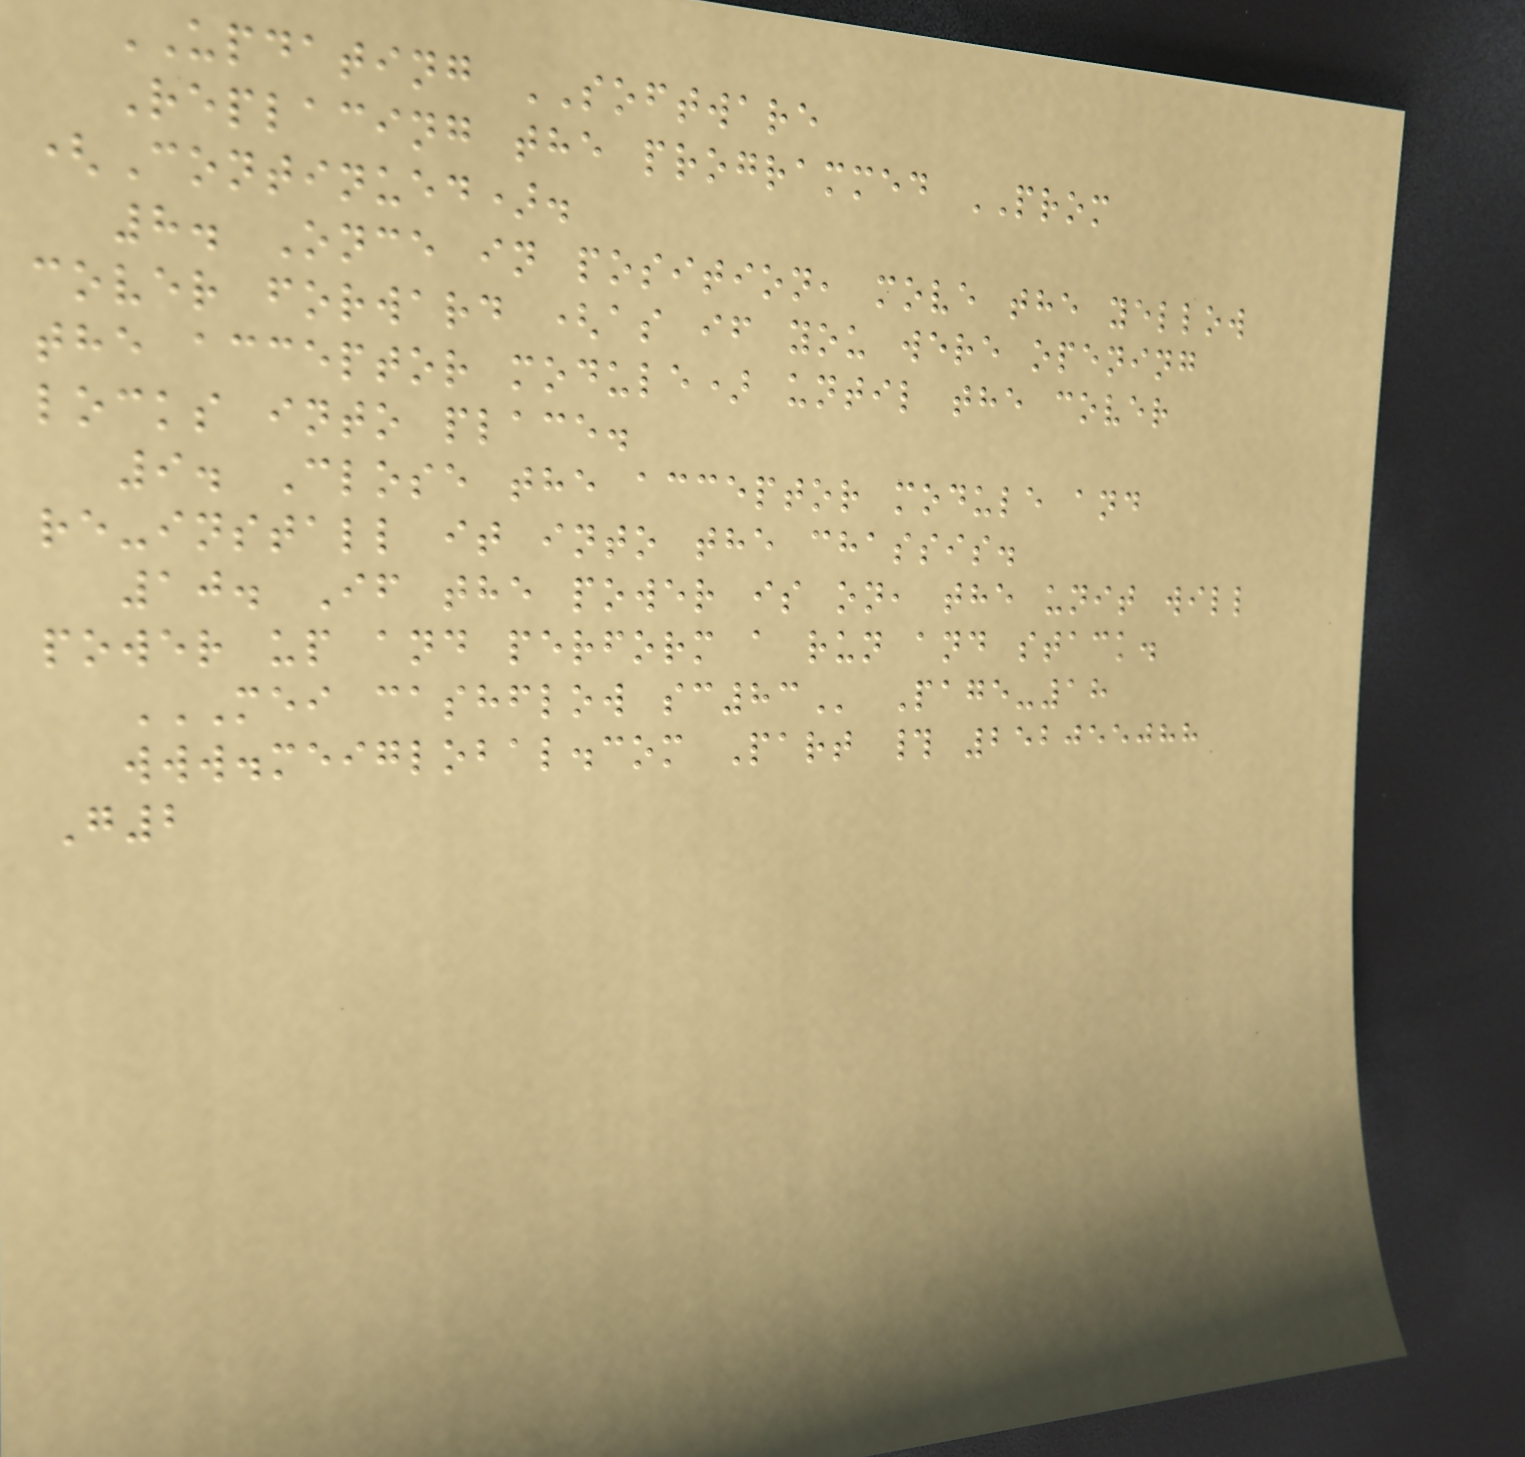UPDATING SOFTWARE
Replacing the programmed PROM
(Continued).
8. Once in position, move the yellow
cover forward (as if you were opening
the acceptor module) until the cover
locks into place.
9. Close the acceptor module and
re-install it into the chassis.
10. If the power is on, the unit will
power up and perform a run and stack.
MEI CASHFLOW SC83 Page-18
www.meiglobal.com Part # 252055088
G2
